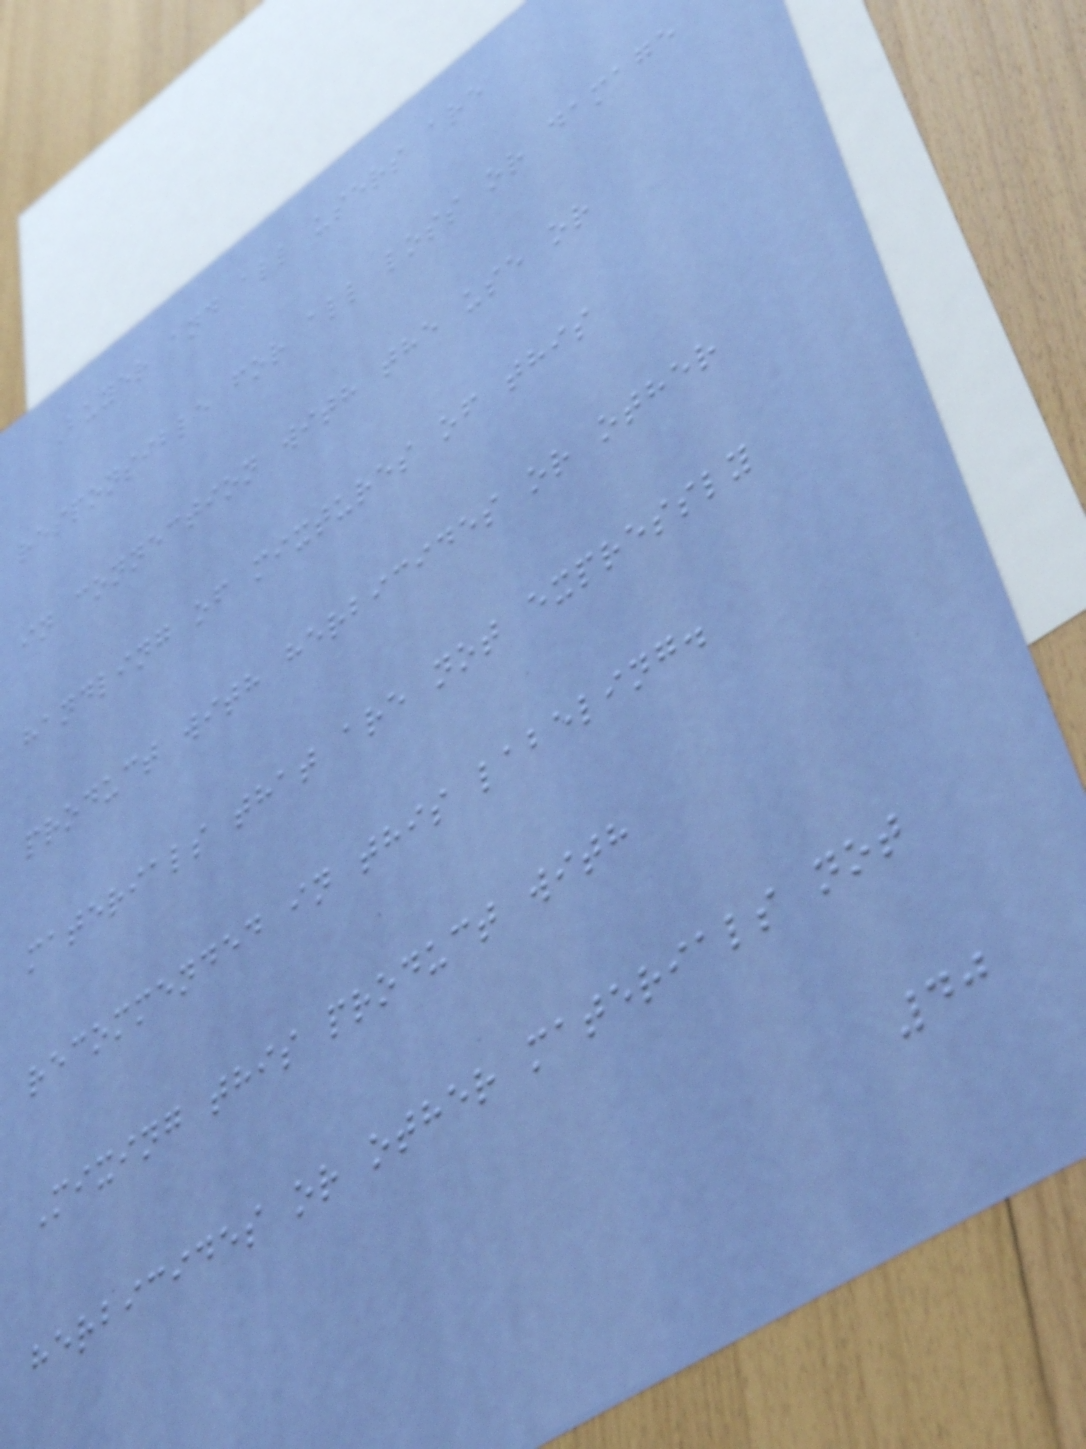Buyer and all users are
responsible for all loss or damage
in connection with the use or
handling of mixtures of this
product with herbicides or other
materials that are not expressly
recommended in this labeling.
Mixing this product with
herbicides or other materials not
40
